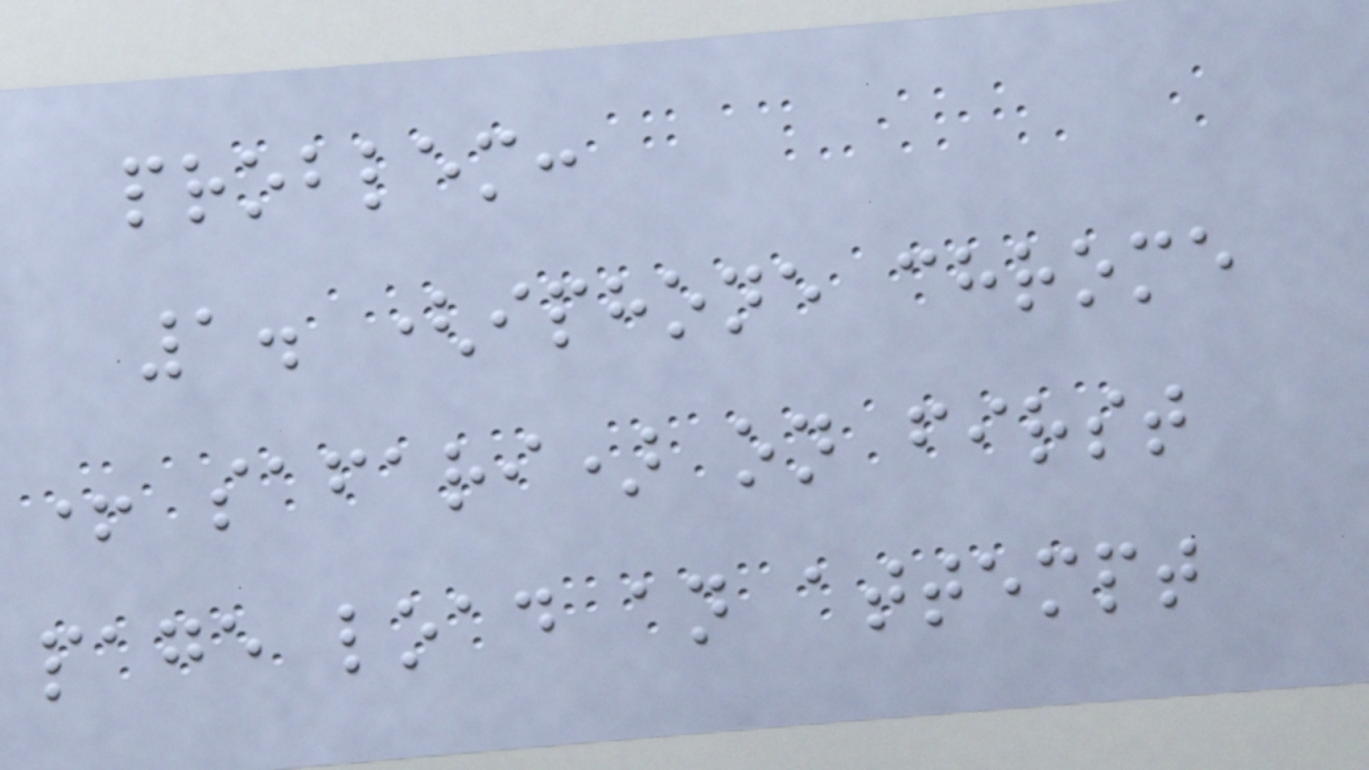problem:
1. (iphone chrome
+ safari) on first
page load an attempt
